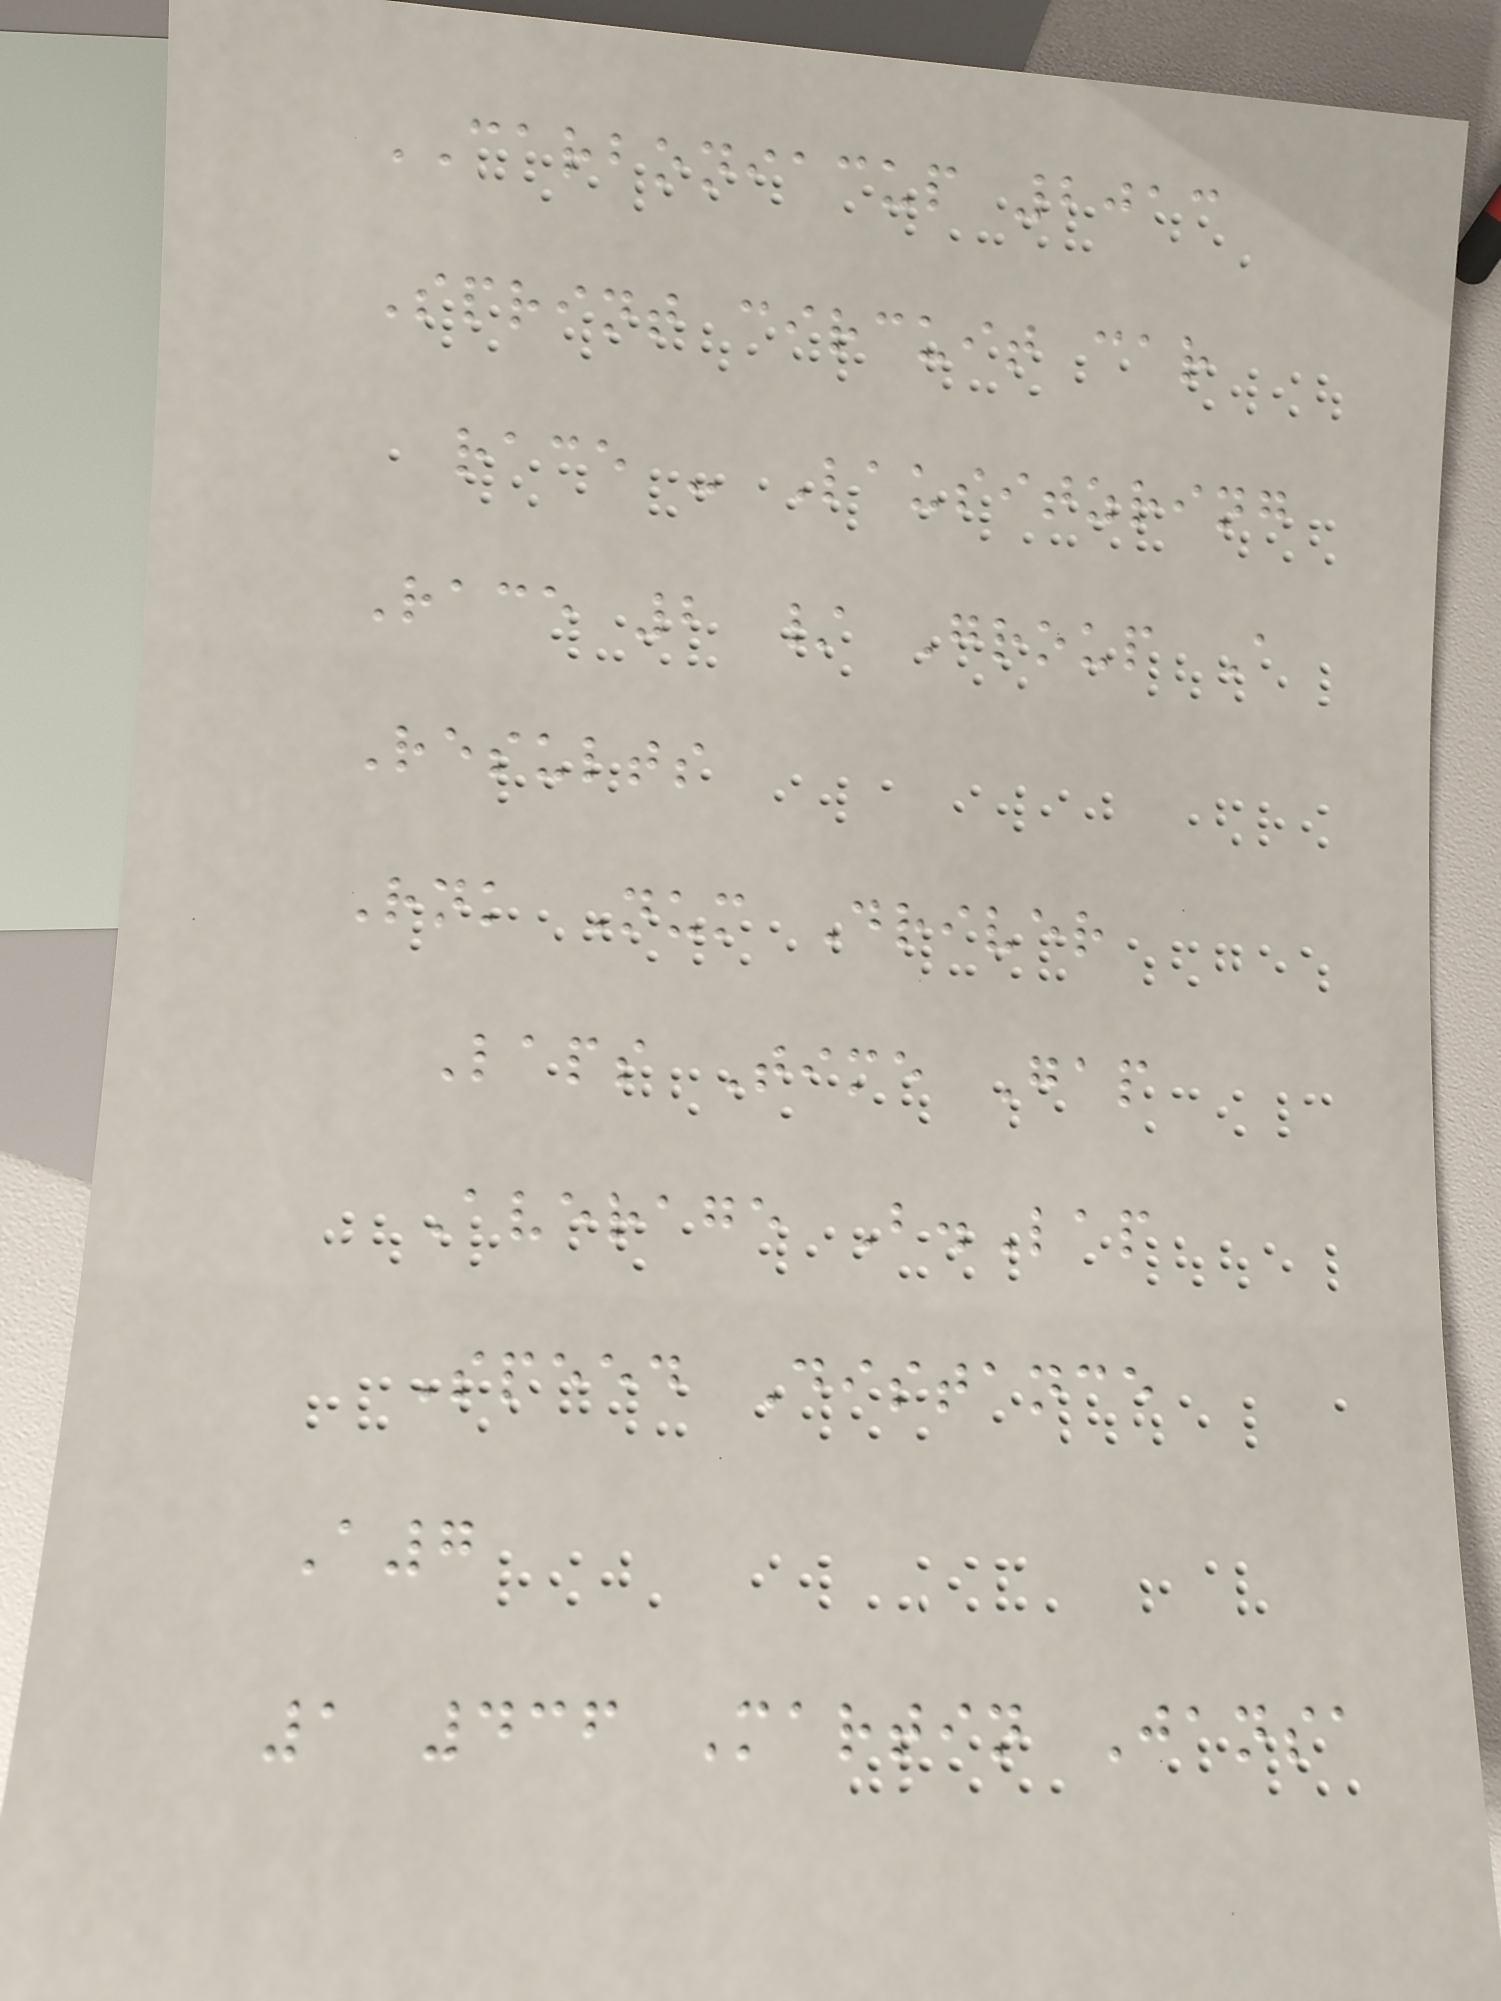CARBONIACUP 2013
Sprint circuit car
race - Lausitzring
Race 2 / Group A
Results
Rnk Num Driver
Laps Time Gap
Average B.Lap
Speed Distance
A7
1 436 Martin Jansa
